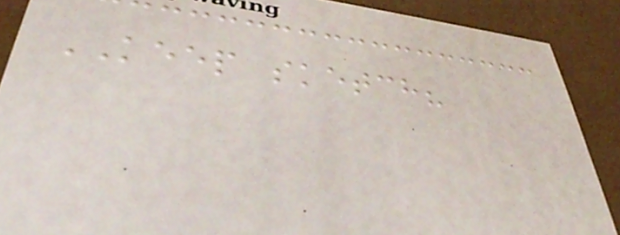KEEP sketch?
